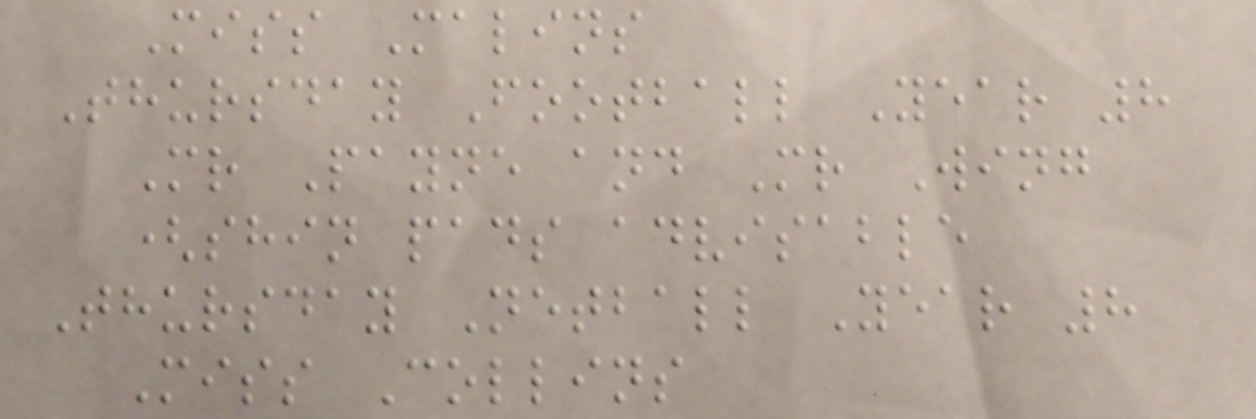Miss Malins
Thursday Football Year 8
Mr Payne and Mr Wing
(shin pads advisable
Thursday Netball Year 8
Miss Collins
